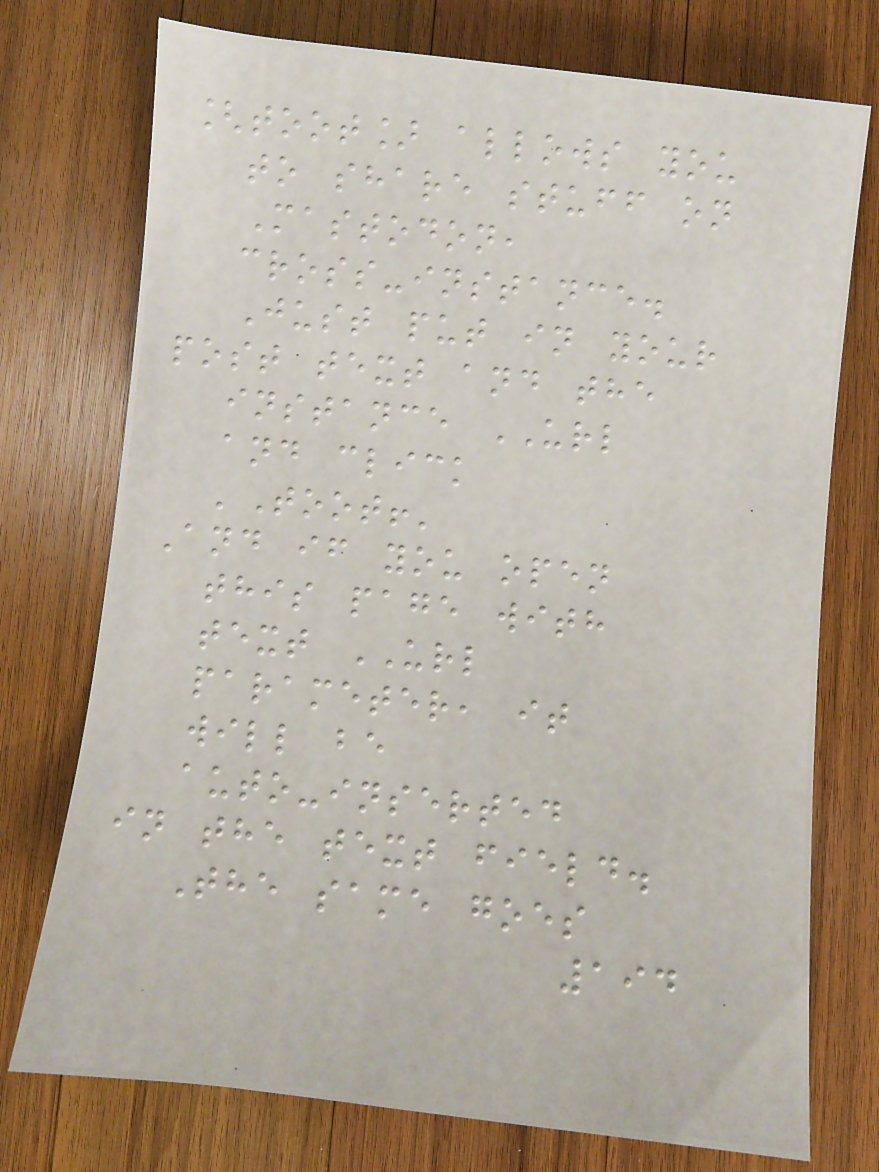[toot] allows you
to share stuff on
Mastodon,
cross-instance.
Just put in your
post text and the
instance URL
and click
'Toot!'
And if you open
this page with
text URL
parameter, it
will be
auto-inserted
in the text field.
The same goes
194
